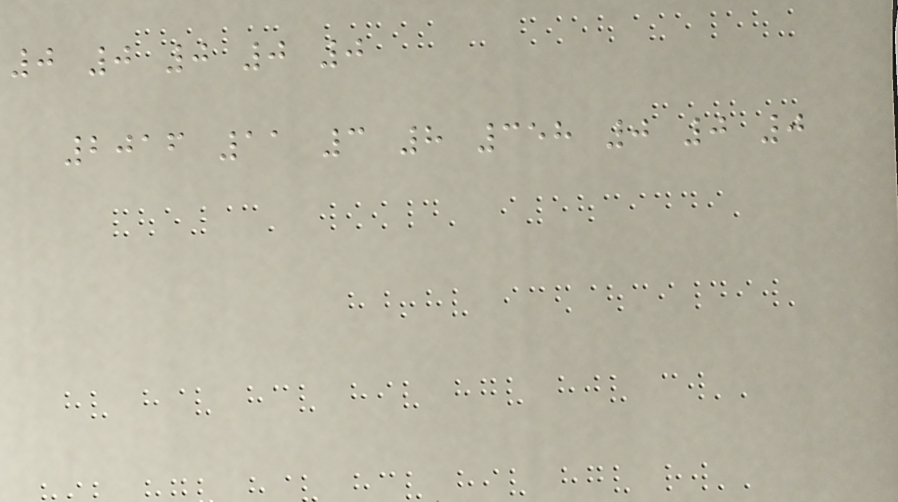0 0 0 0 0
2016 11 3 8 358 0 0 0
